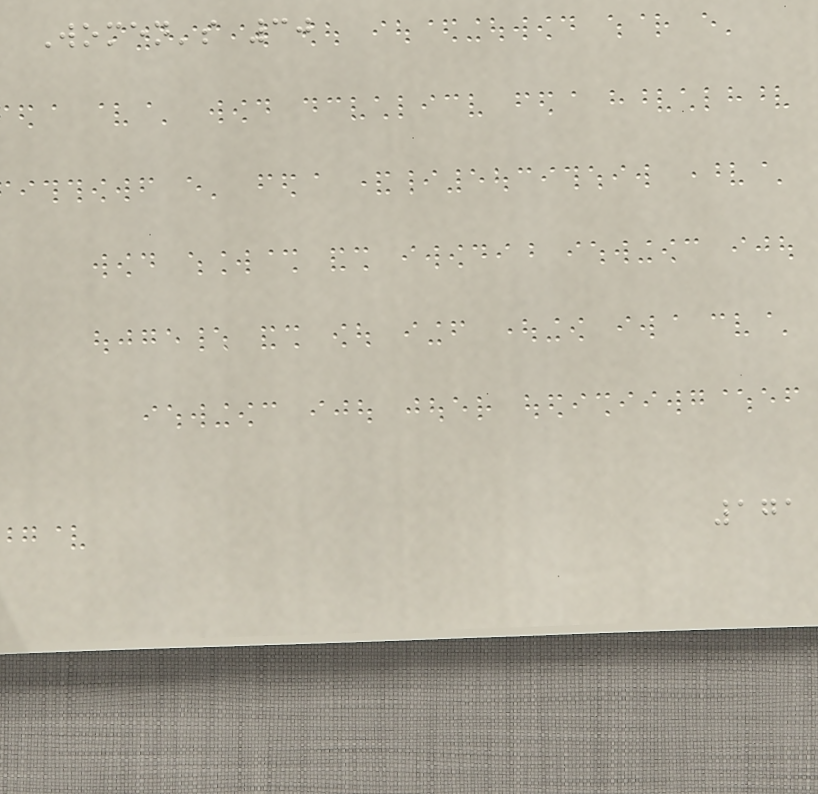Women's 30
171
